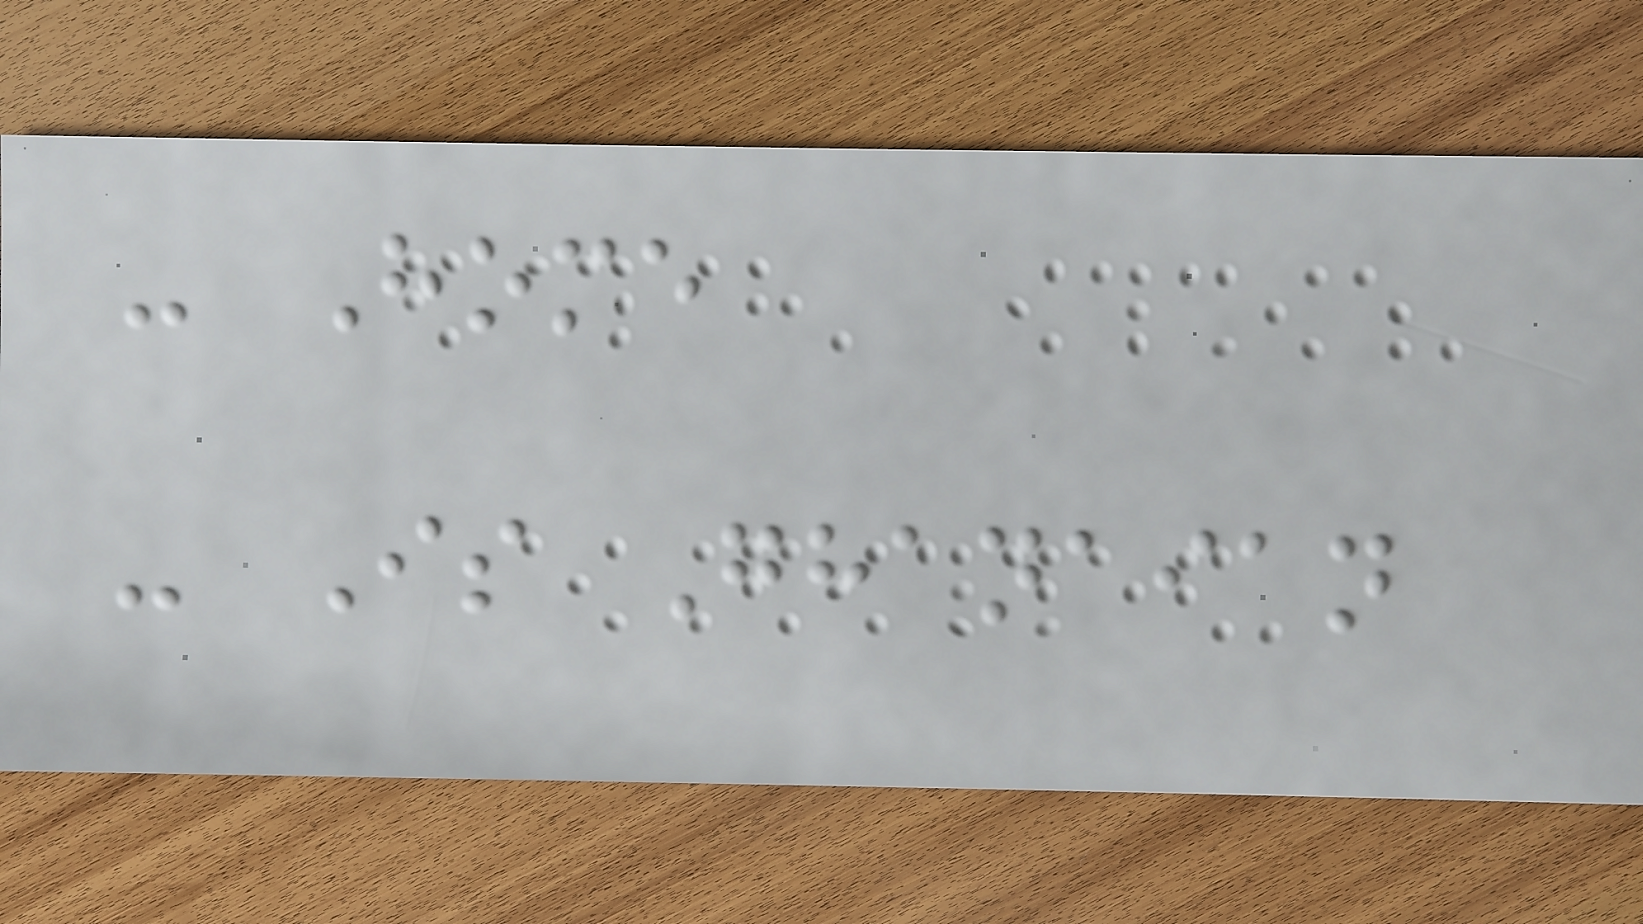- Home
- Is Ghanaian
